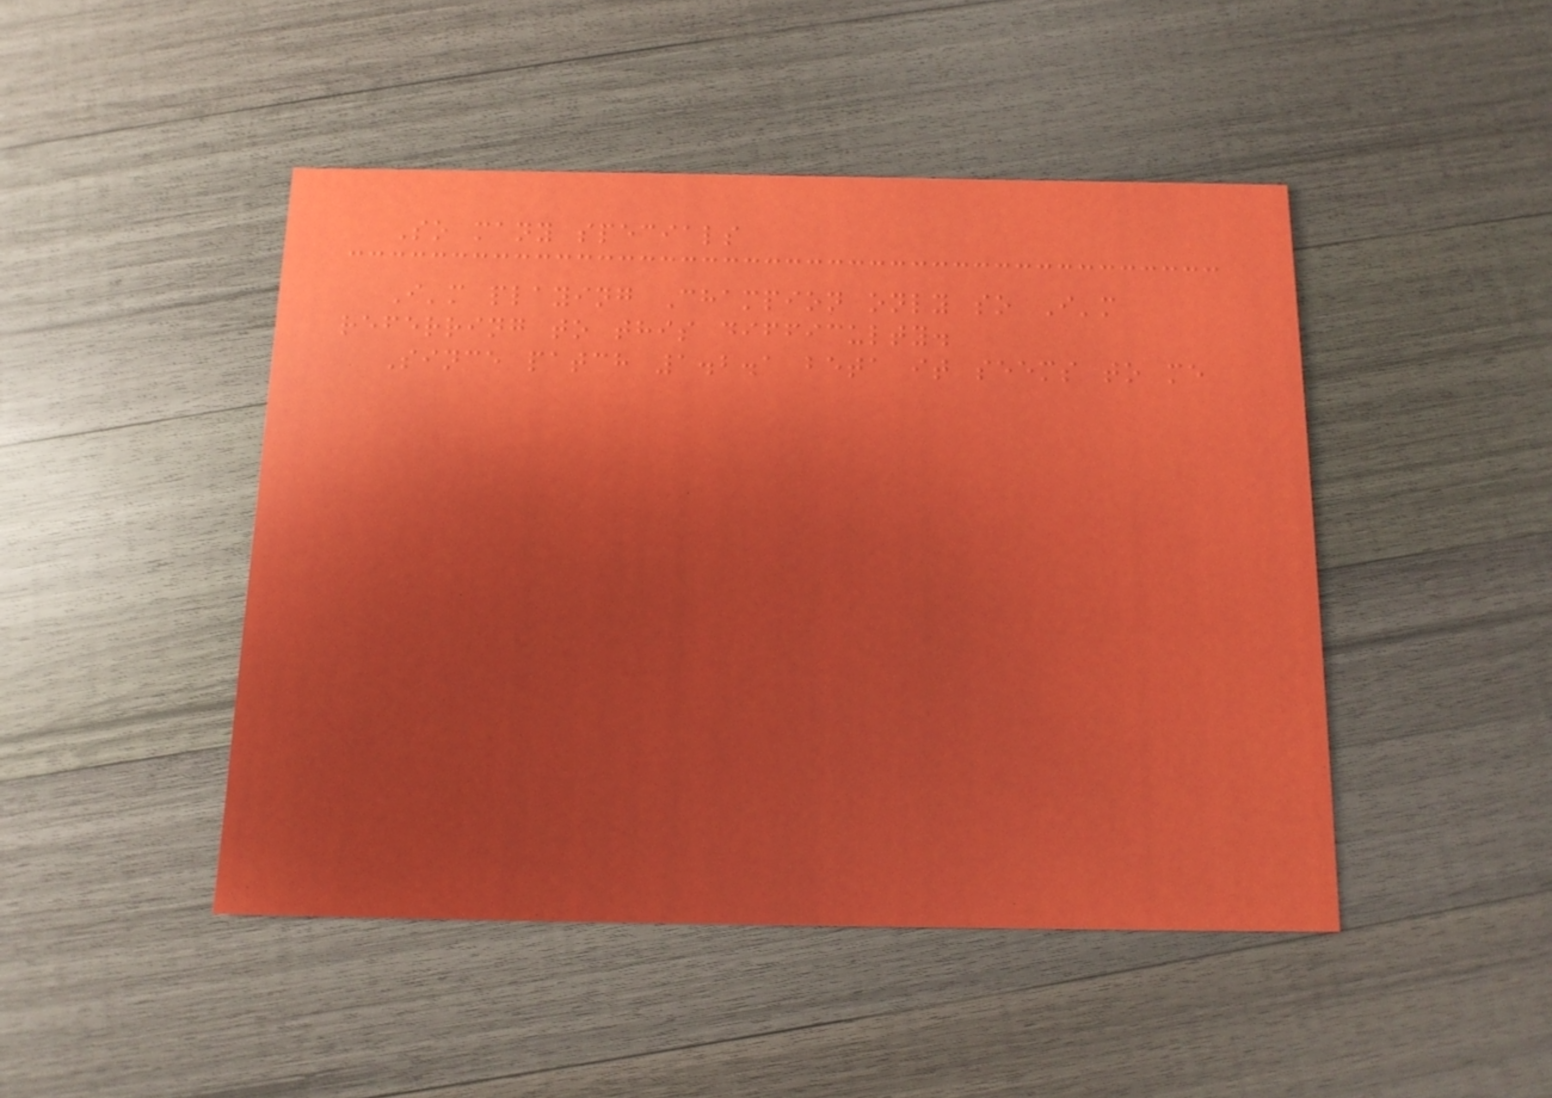So many specials
I'm playing Champion only so I'm
referring to this difficulty.
Since patch 1.2.1 beta it seems to me
